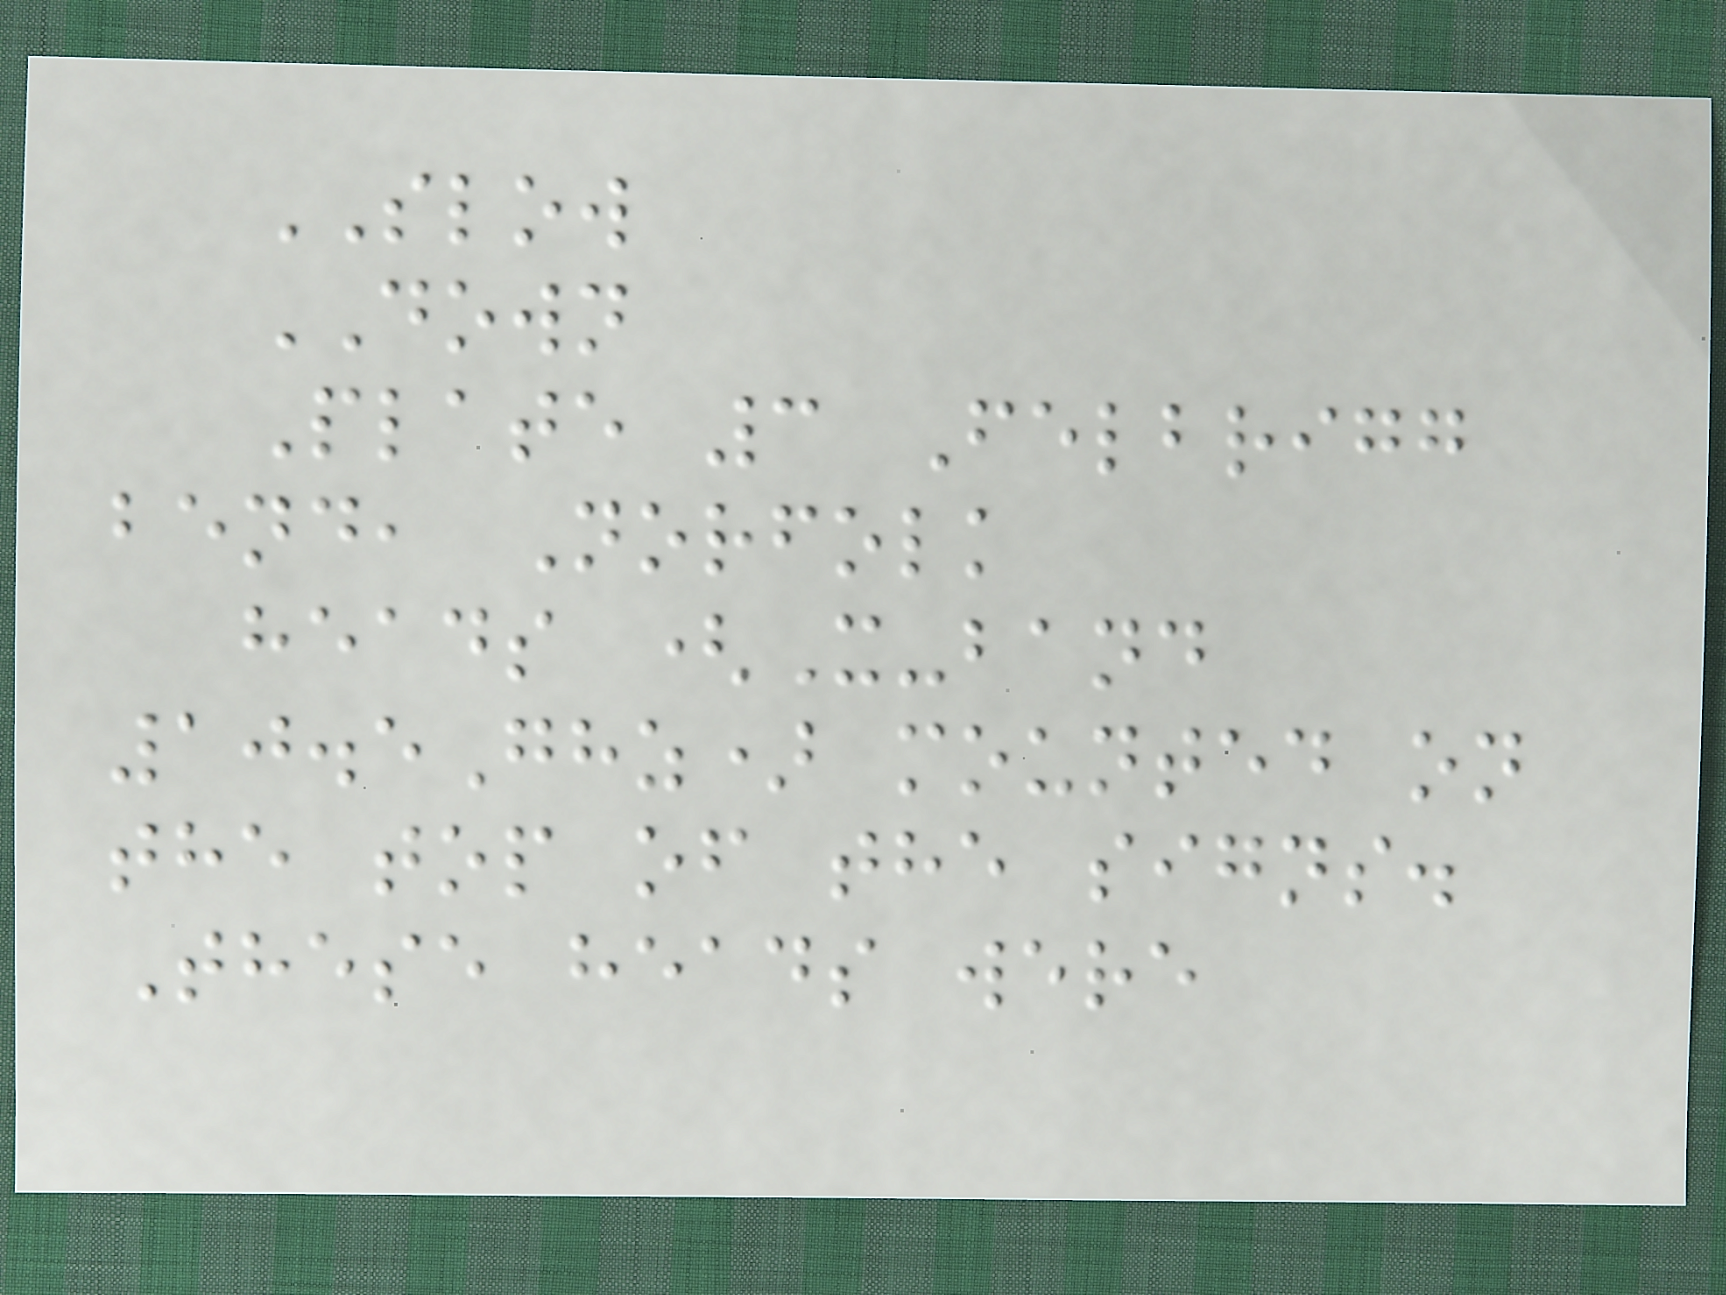SLOW
DOWN
Plate 3 Felbrigg
bend, Norfolk
heads (X-band
10.5Ghz) mounted on
the top of the signs.
These heads were
